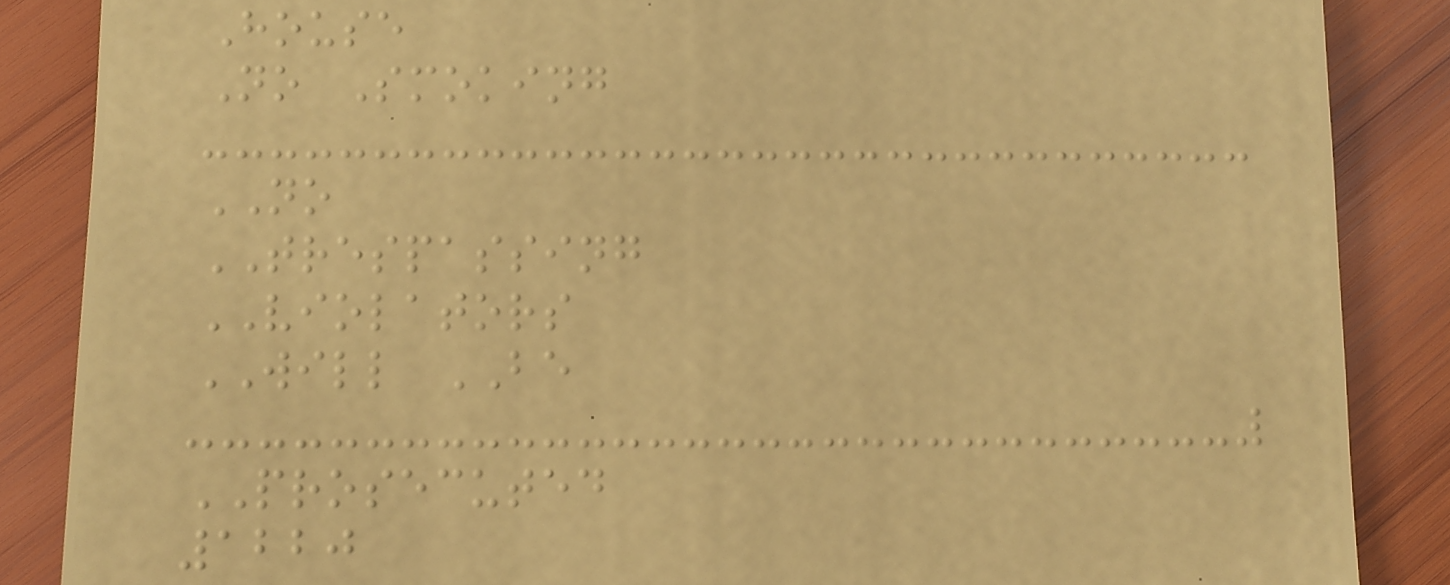House
No Smoking
NO
TRESPASSING
VIOLATORS
WILL BE
PROSECUTED
1220
